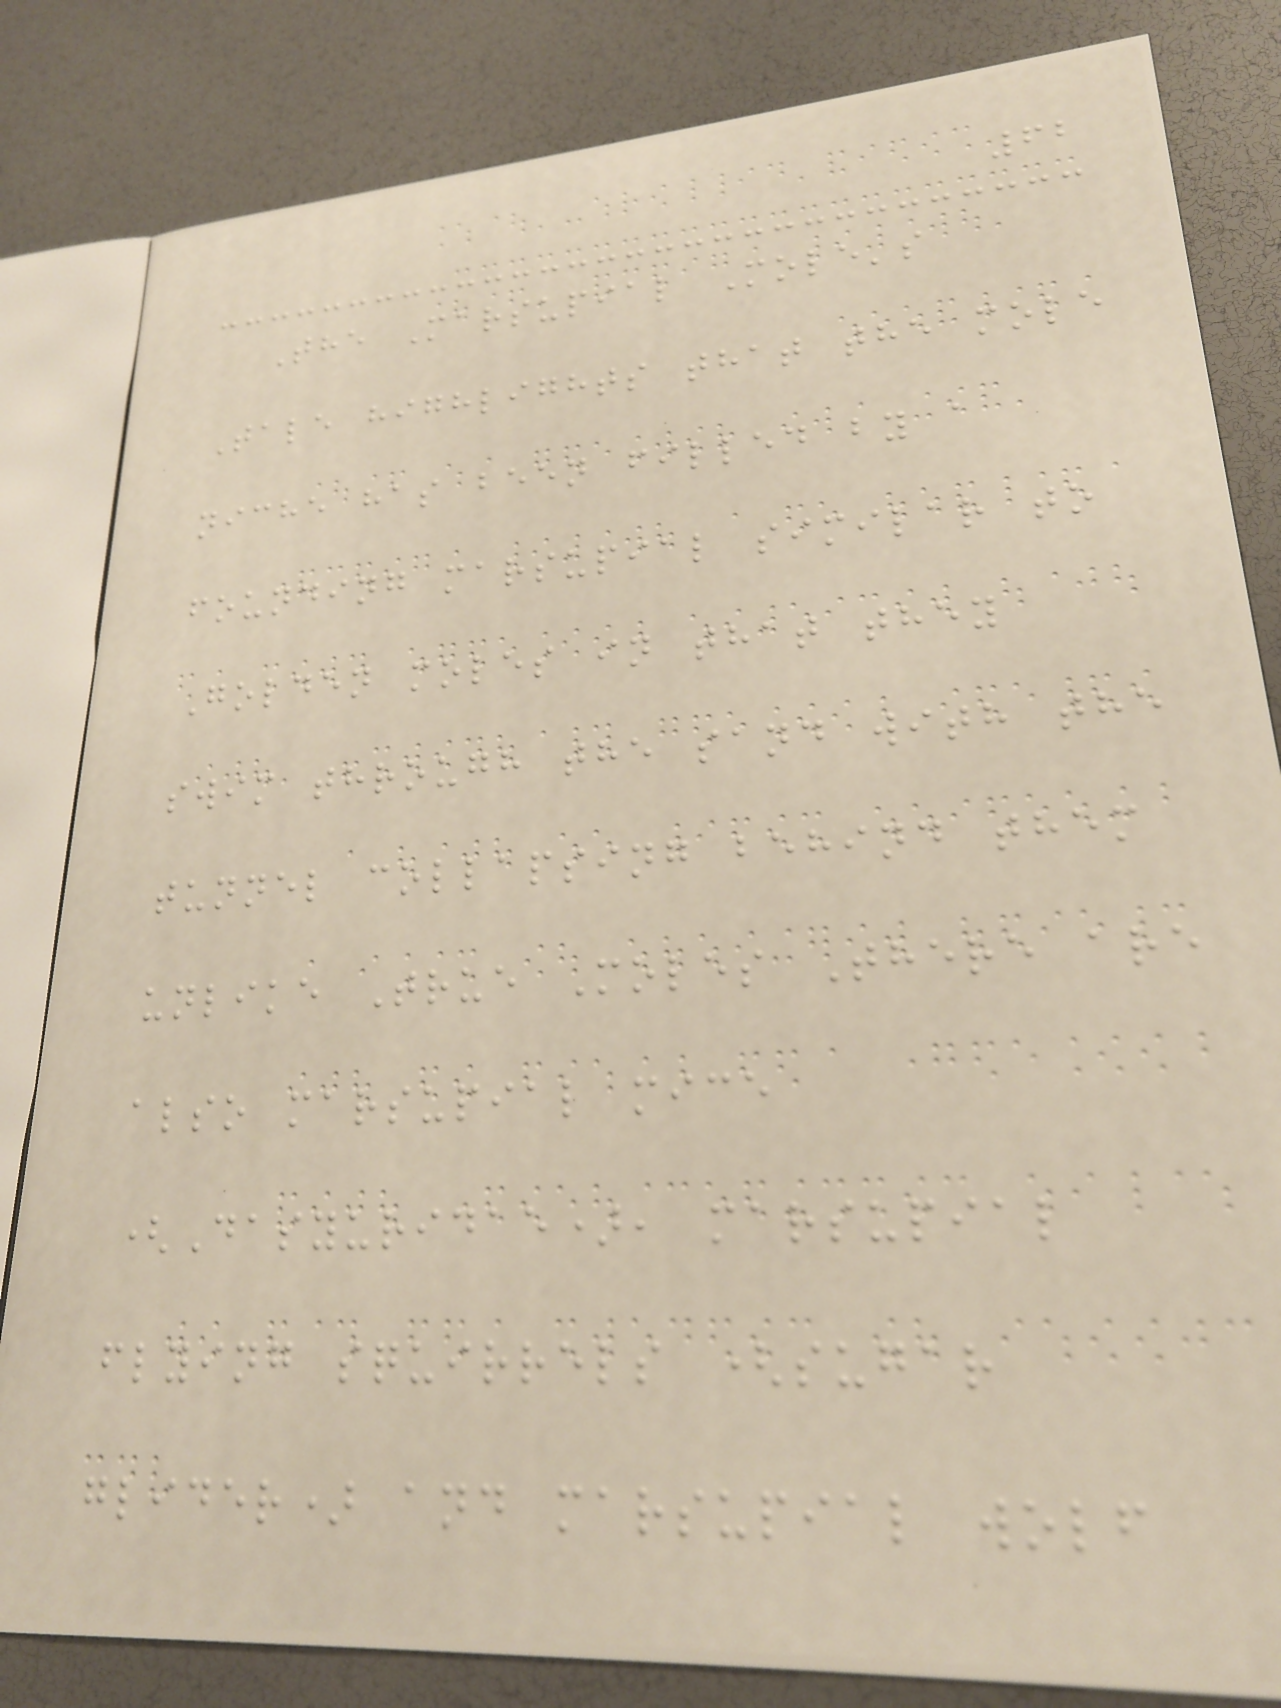62
The Marsupial Mole's
Tale highlights that the mole
niche has been filled by a
founding marsupial similar to
Golden moles in that they
swim through the sand with the
tunnel collapsing behind them
unlike True Moles There are
also marsupial mice
(Dasyuridae), marsupial
flying squirrels (sugar
glider) and marsupial wolf
